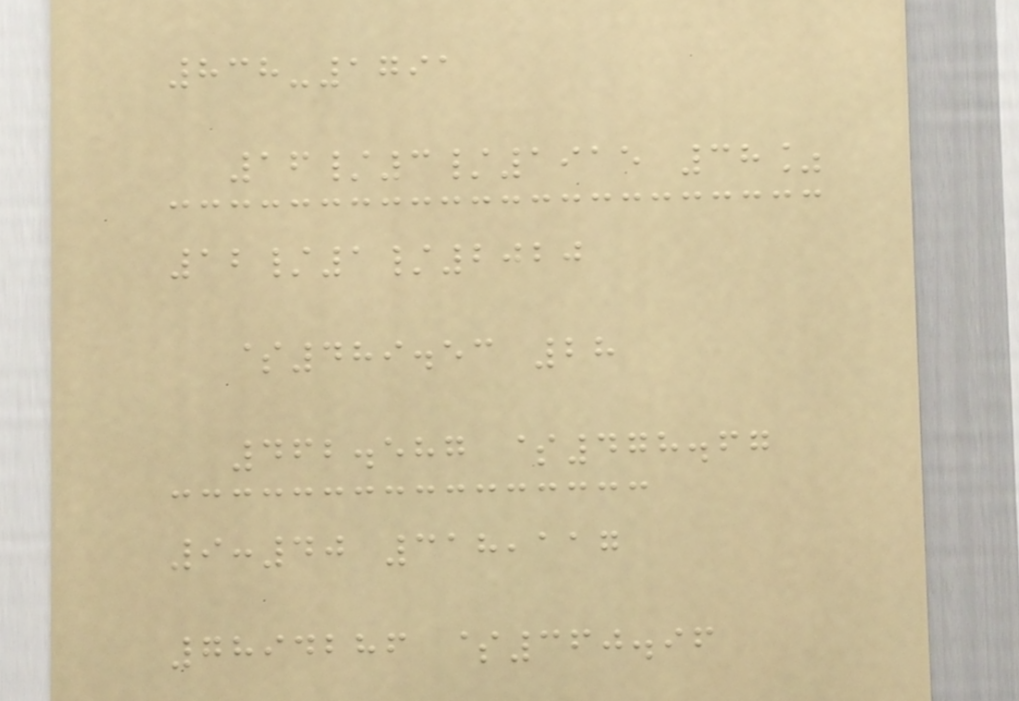838-1791
16/3/1915 38%
12/1/2020
$489.53 28
462.587 $478.67
9:40 318,117
7894286 $360.96
